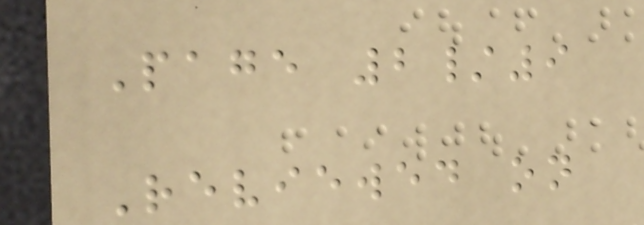Page 2/9
Reviewed on
